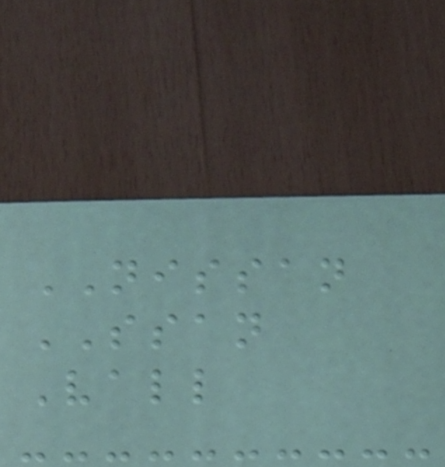NISSAN
SSAN
Vall
